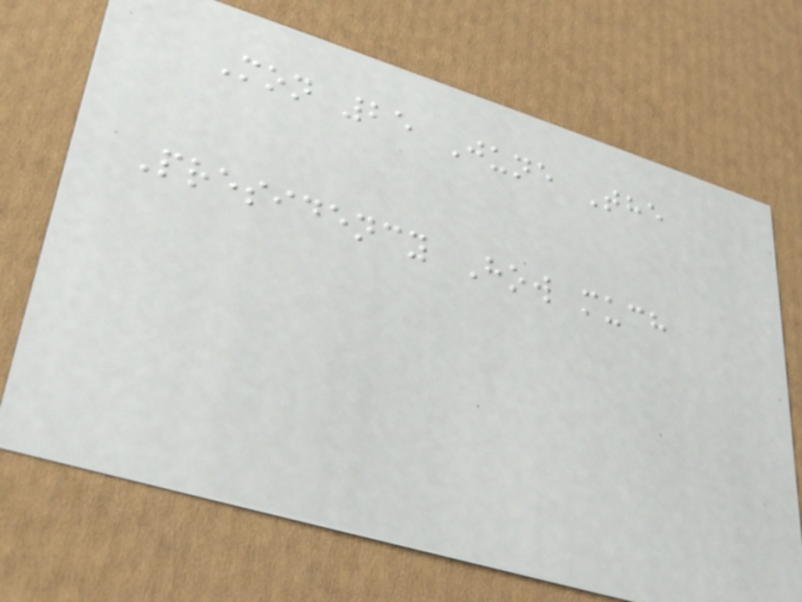Mon 25 June The
Presidency How much
